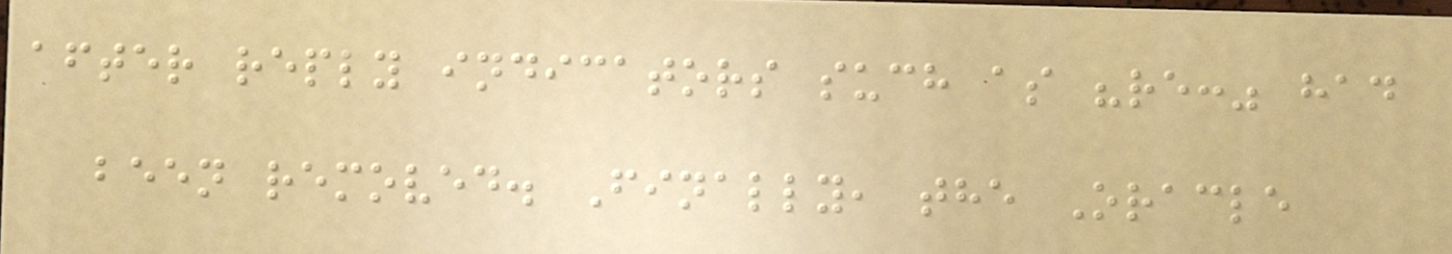after reply indicators such as "re:" had
been removed. Finally, the Oracle
